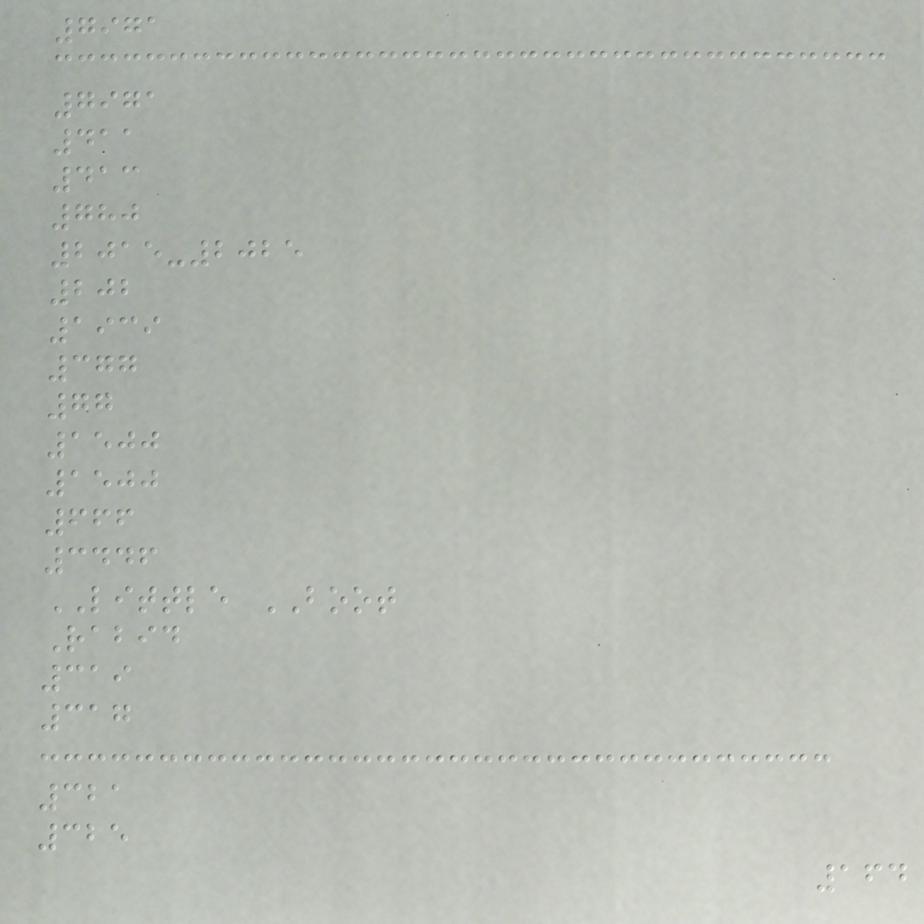7971
7971
411
413
780
2015-2025
202
1939
377
77
1500
1500
666
3446
LITTLE BOOT
Rabid
319
317
321
325
164
